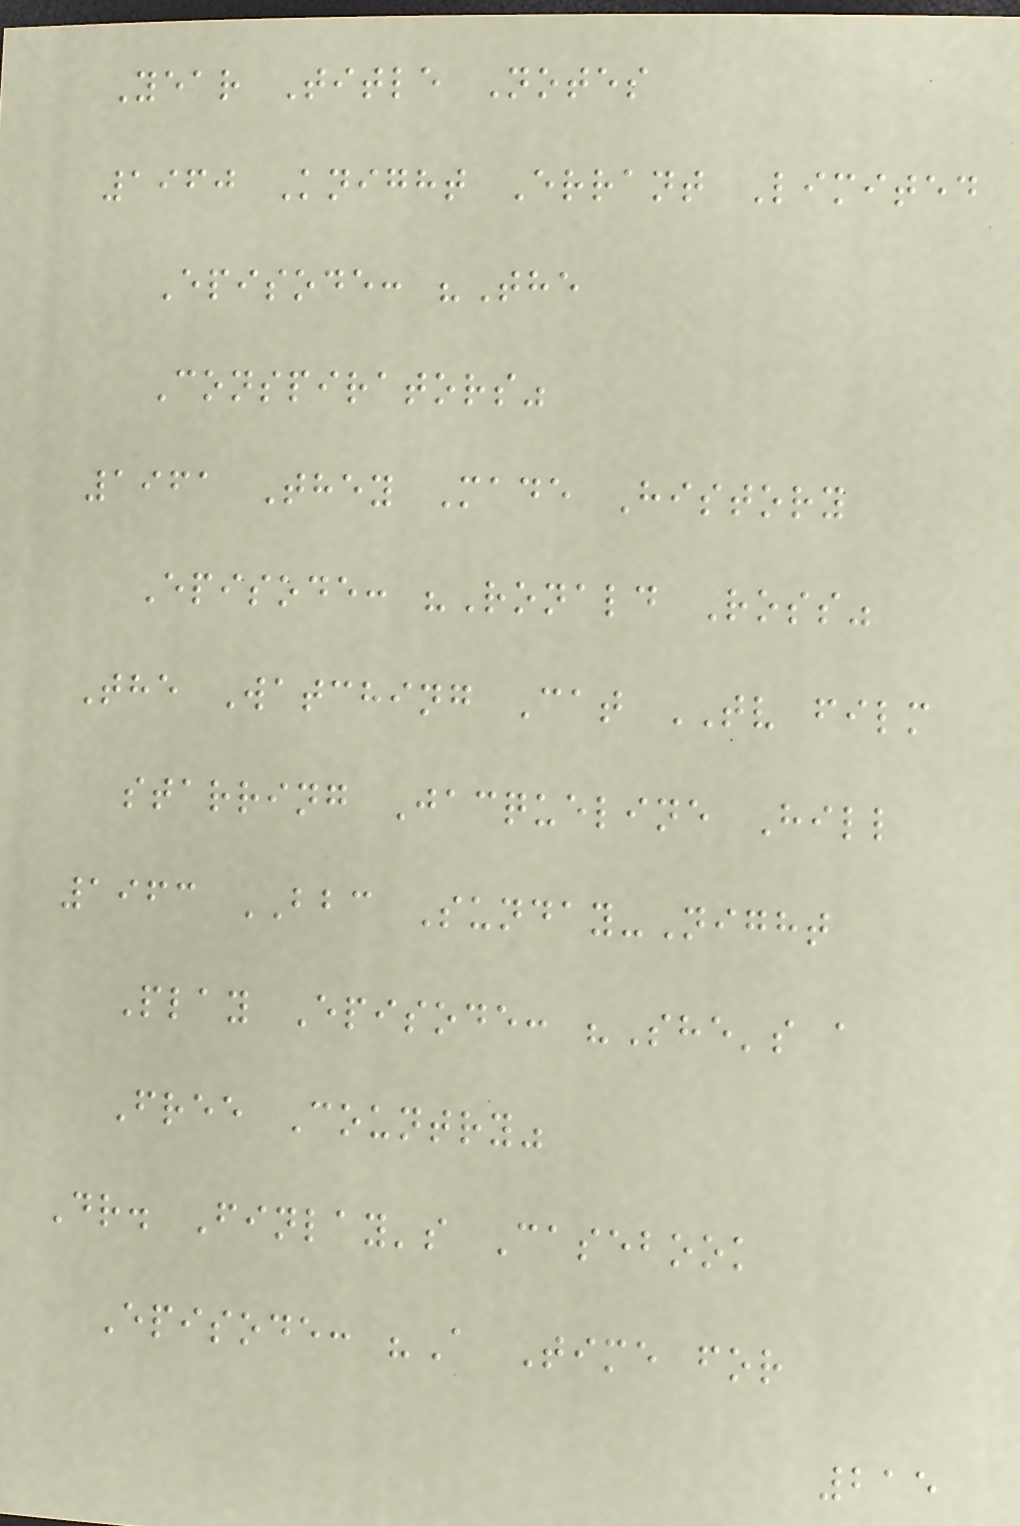Year Title Notes
1960 Knight Errant Limited
Episode: "The
Conspirators"
1961 They Made History
Episode: "Ronald Ross"
The Watching Cat TV film
starring Jacqueline Hill
1963 BBC Sunday-Night
Play Episode: "She's a
Free Country"
Dr. Finlay's Casebook
Episode: "A Time for
215
